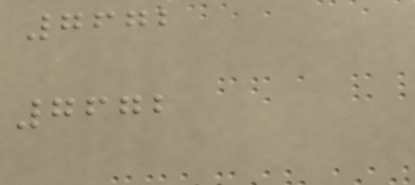7672
7672
